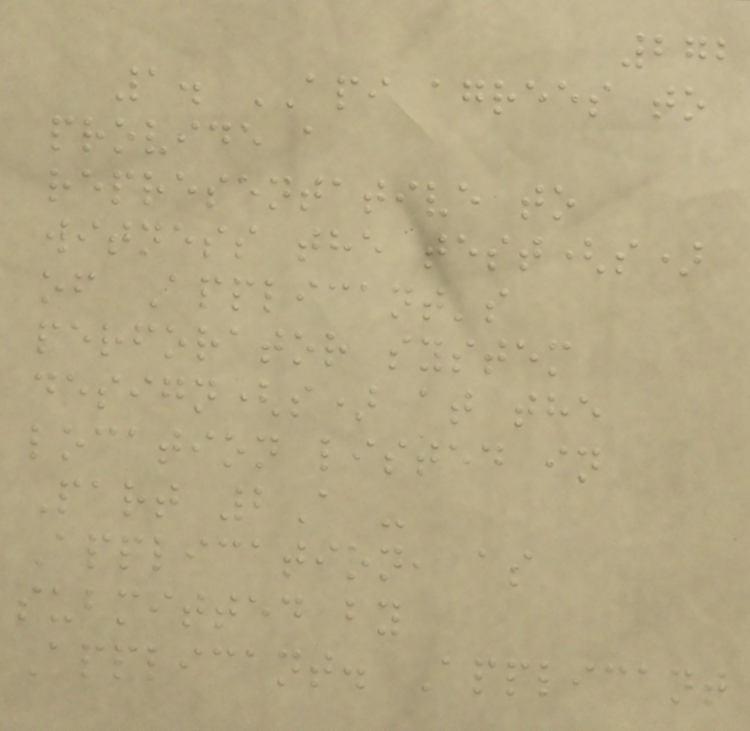272
1. API agrees to
provide a
representative to
witness the test(s)
of Applicant's
perforator system
design(s) at the
location listed in
Part 2A -
Application, as
submitted by
Applicant. Applicant
